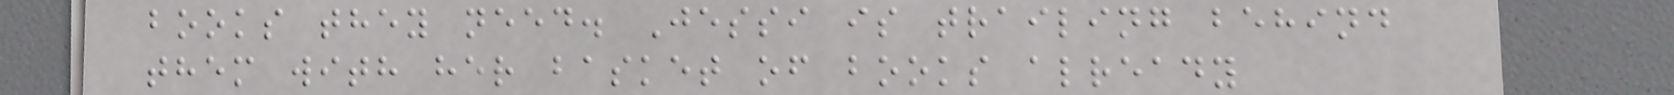books they need. Jessi is trailing behind
them with her basket of books already
